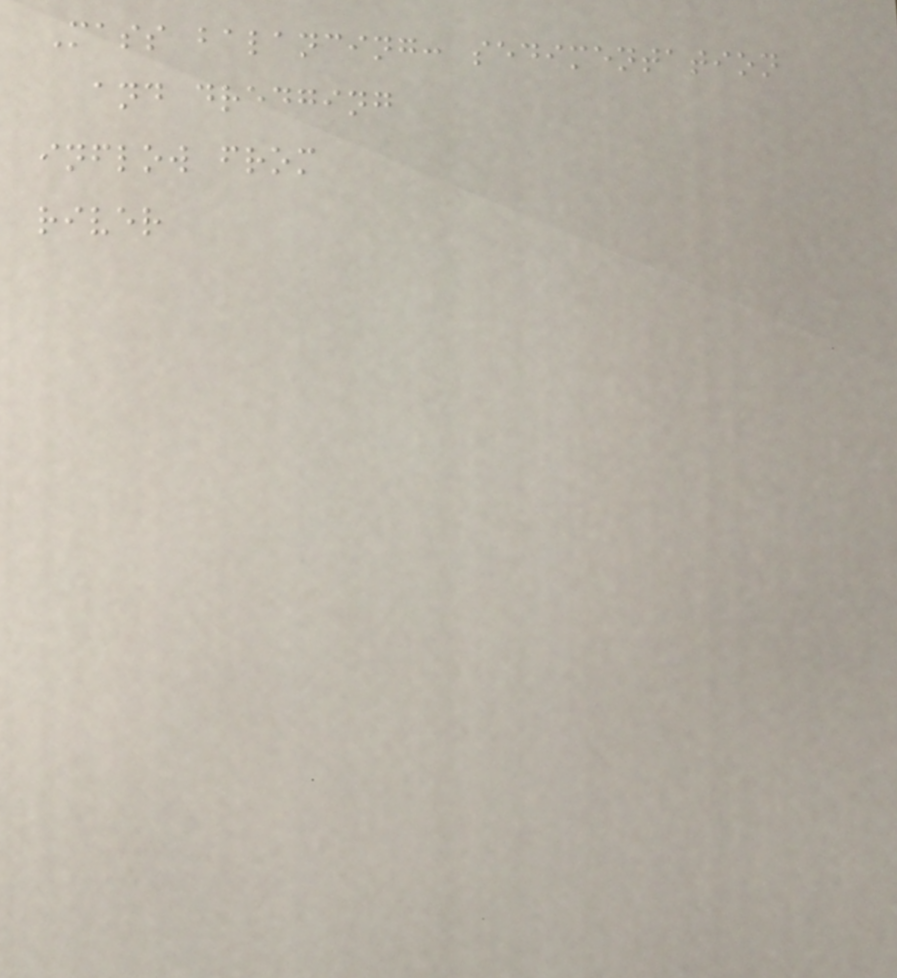Mass balancing: sedimentation
and dredging
inflow from
river
